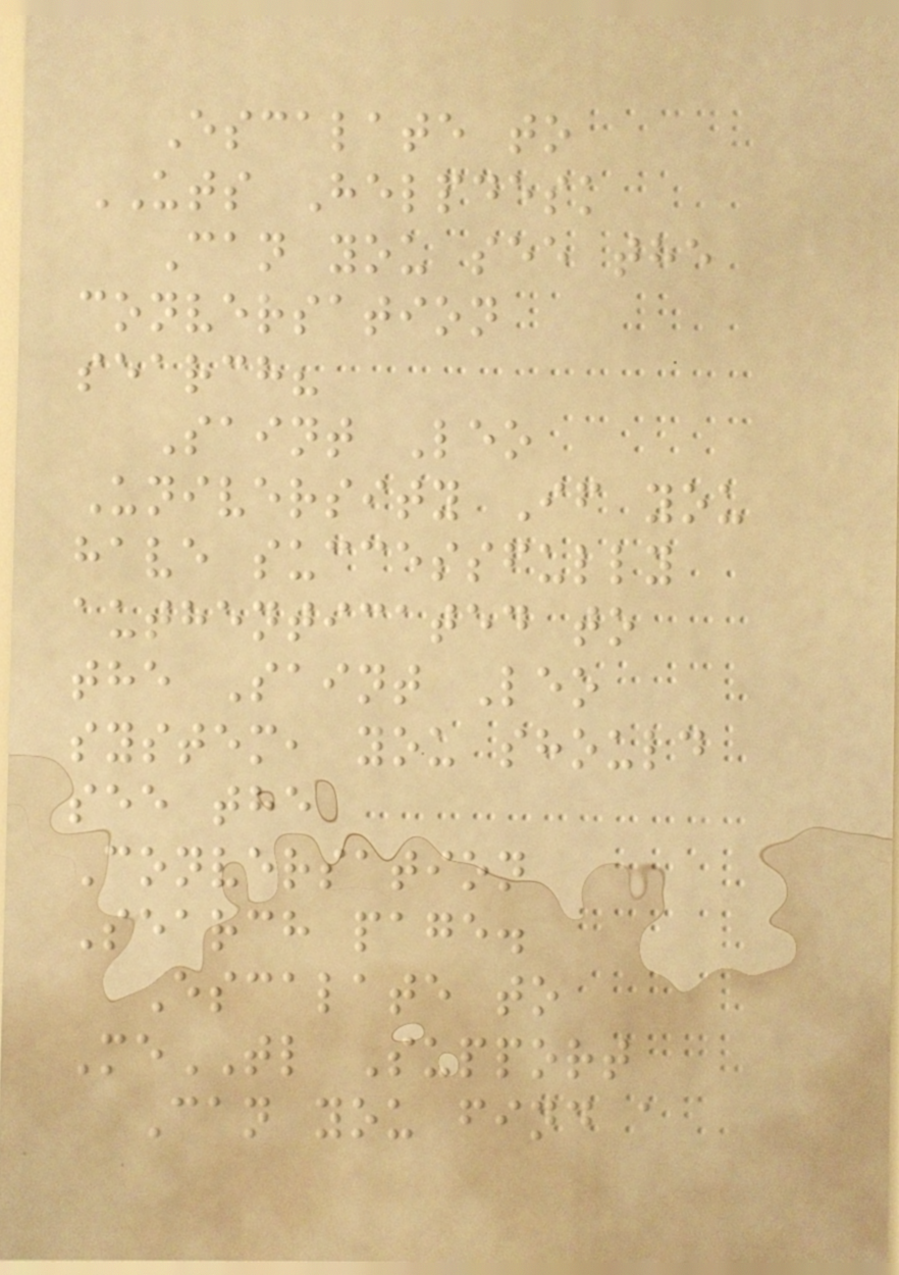Escalate to
UTS Helpdesk
Can you see the
conversation
search?
Saint Leo
University If you
have successfully
authenticated to
the Saint Leo
system, you should
see the
Conversation
Search page.
Escalate to
MeTL Support
Can you find a
